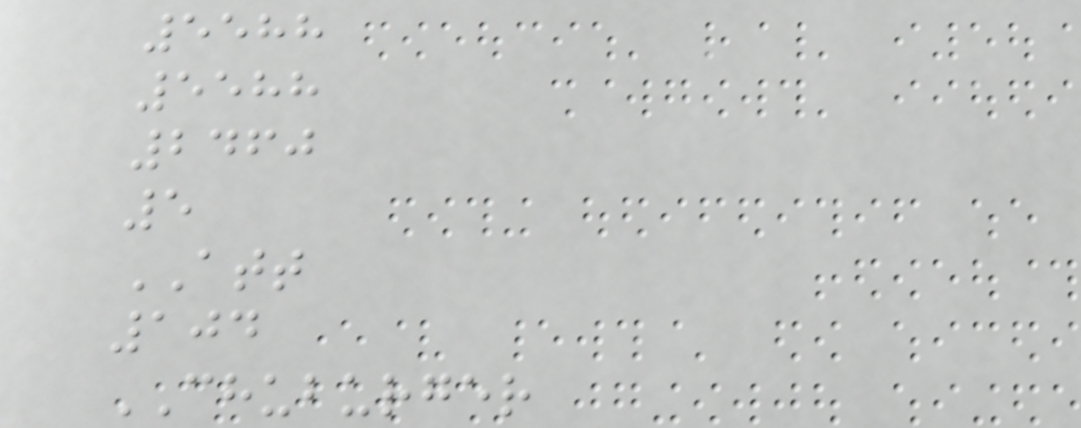5588
5588
2460
5
ATT
104
CHUBURGER
